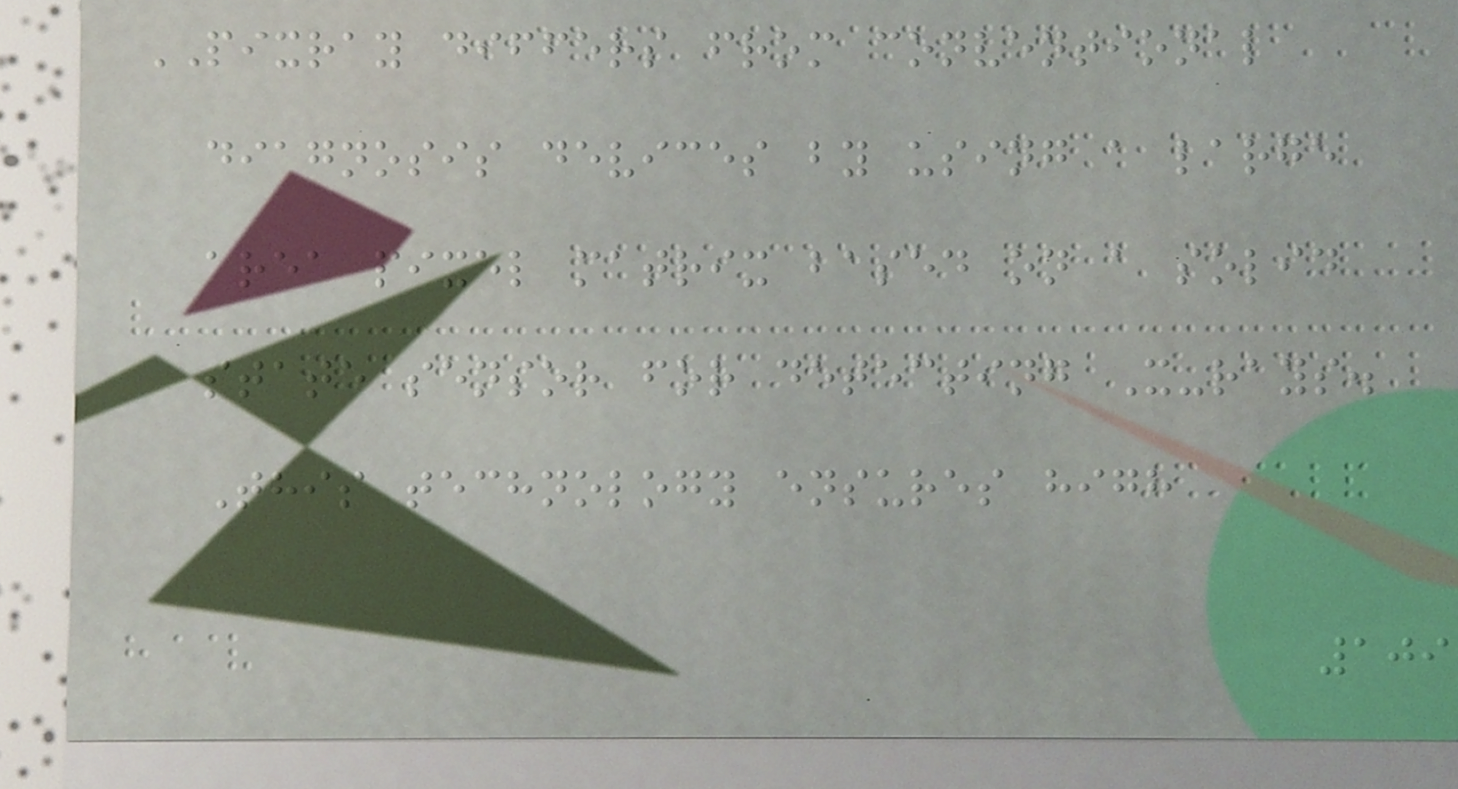PIXRAY differs from conventional
diagnosis devices by using a large
area pixel matrix based on a solid
state sensor for detecting X-rays.
This technology ensures high
109
